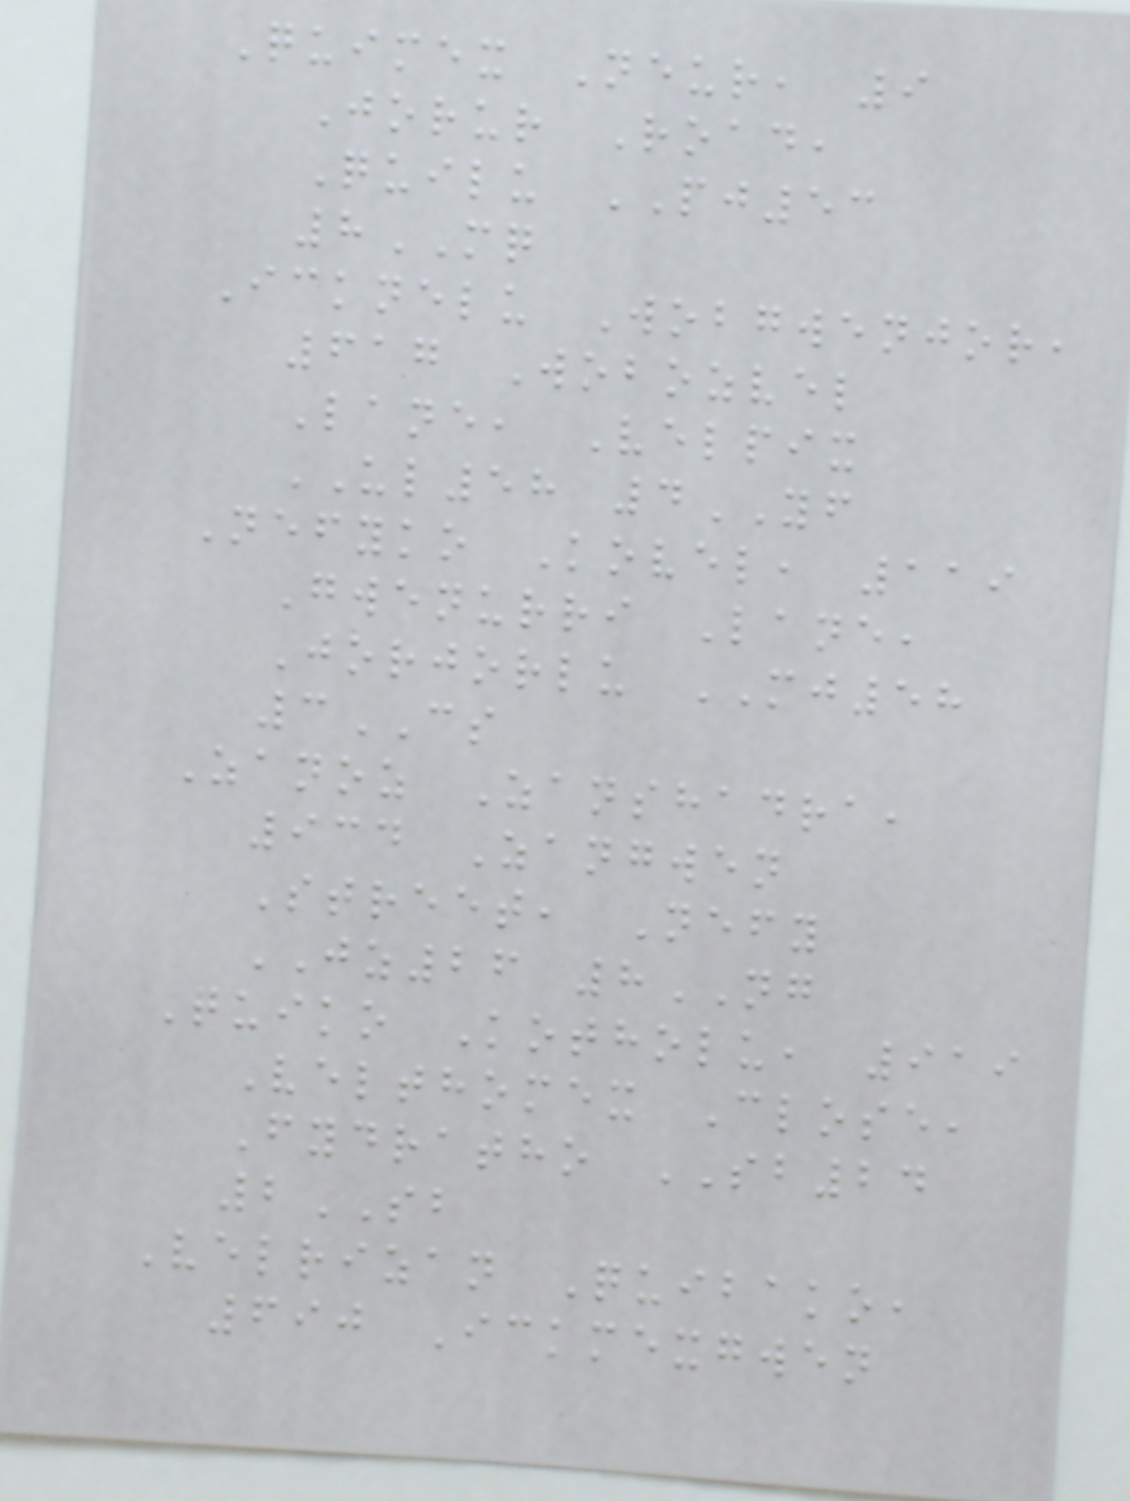Quimex Neur, 9
Jorur Road,
Quilu PJ53
8MQ
Icknelu Wobgwenjor,
617 Wobozvel
Lane, Velpix
UL58 4YF
Nefyko Kovel, 119
Gwenurri Lane,
Jorjorlu MJ58
3CS
Zanoz Zanshadra,
934 Zangwen
Street, Nefy
JZ26 8NG
Quiko Kotholu, 919
Velthomex Close,
Fydratho SB24
2SB
Velrizan Quibako,
690 Ickmexgwen
